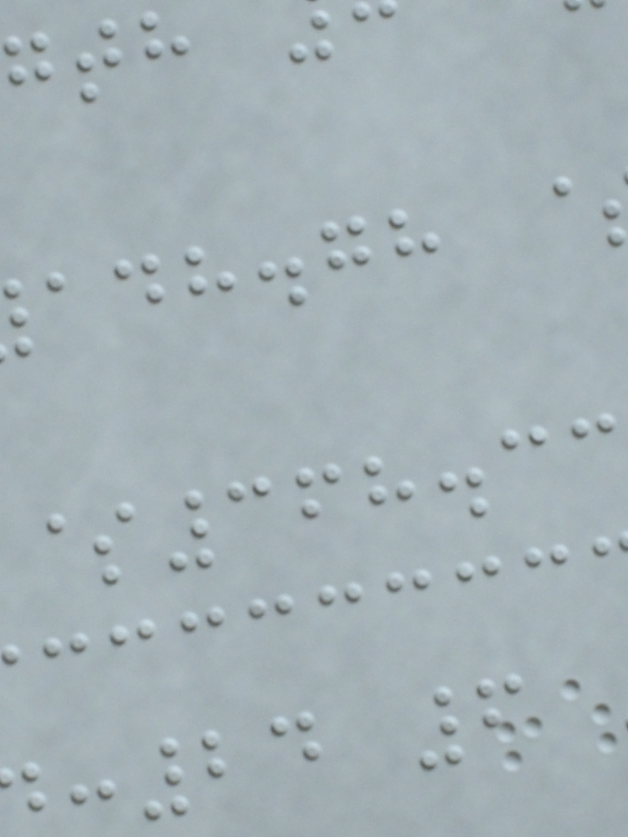adh.gh
$368.33
:24 6
